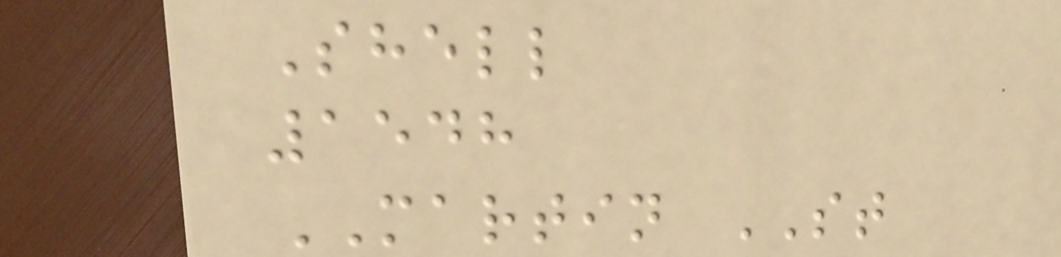Shell
1548
MARTIN ST
